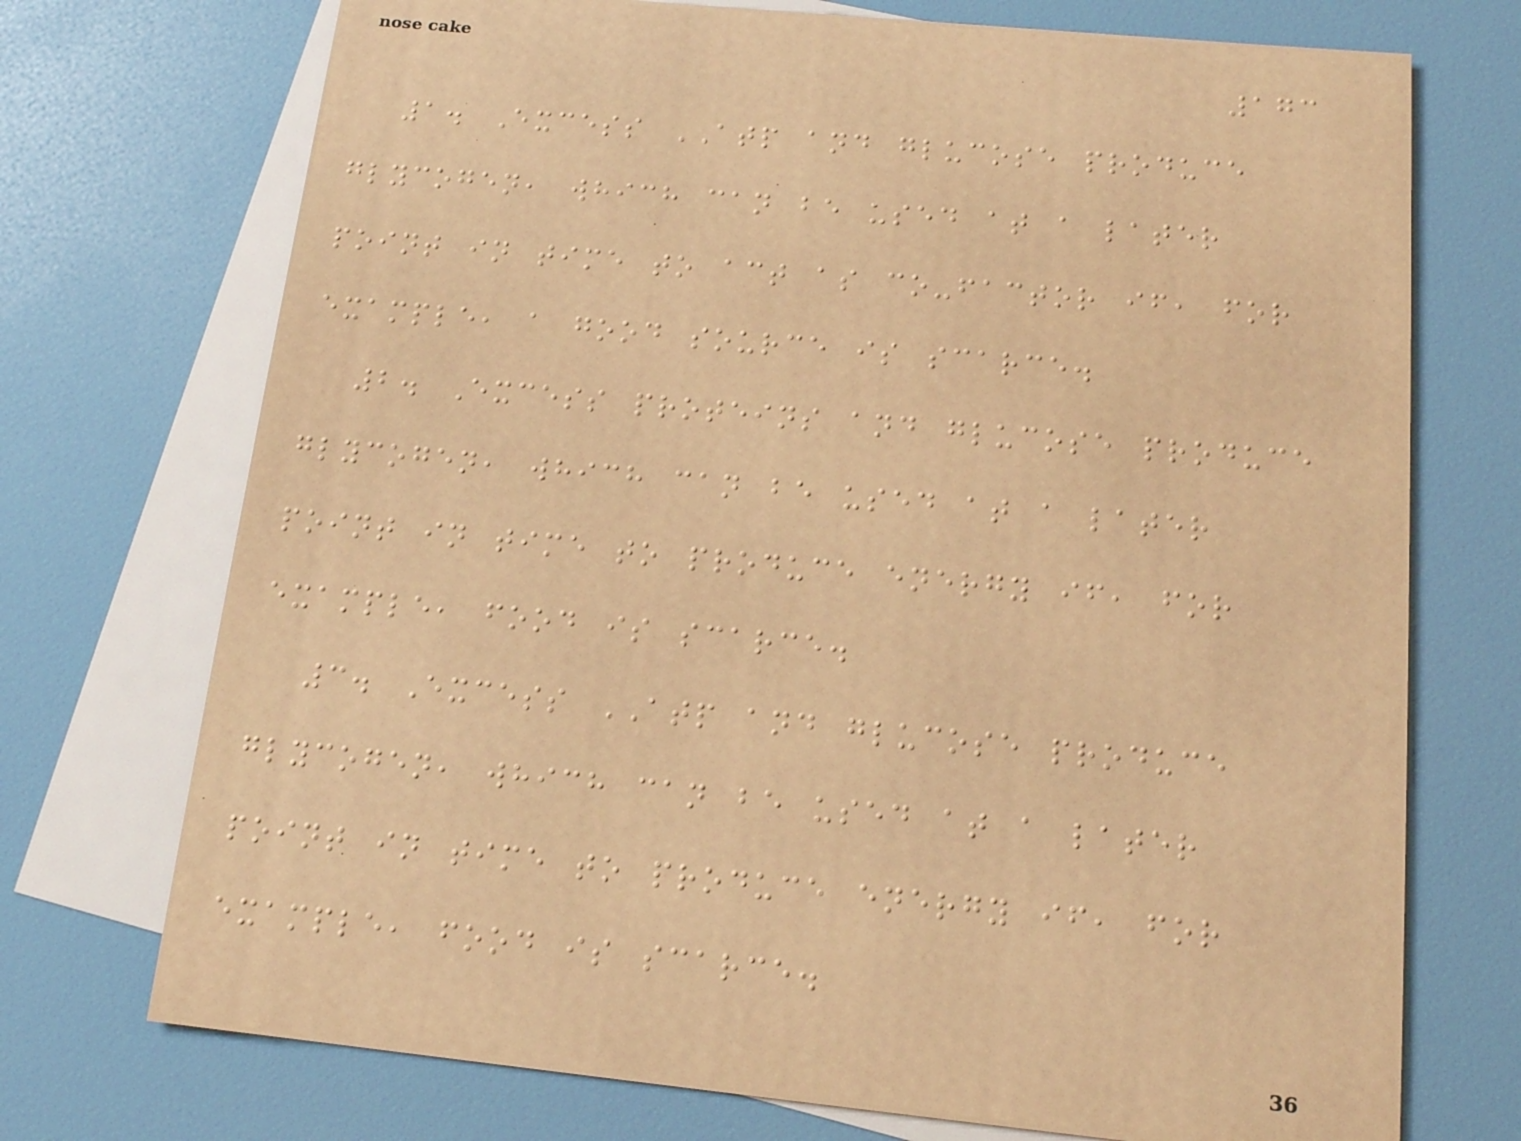173
1. Excess ATP and glucose produce
glycogen, which can be used at a later
point in time to act as co-factor if, for
example, a good source is scarce.
2. Excess proteins and glucose produce
glycogen, which can be used at a later
point in time to produce energy if, for
example, food is scarce.
3. Excess ATP and glucose produce
glycogen, which can be used at a later
point in time to produce energy if, for
example, food is scarce.
